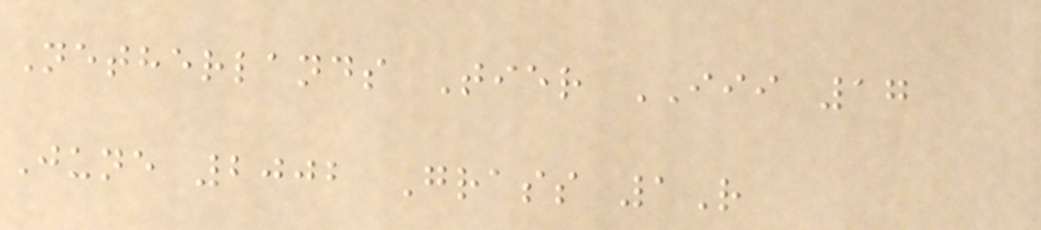Netherlands Tier III 17
June 2002 Grass 1R
